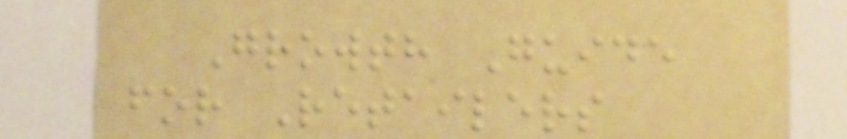Growth Guide
for Retailers
